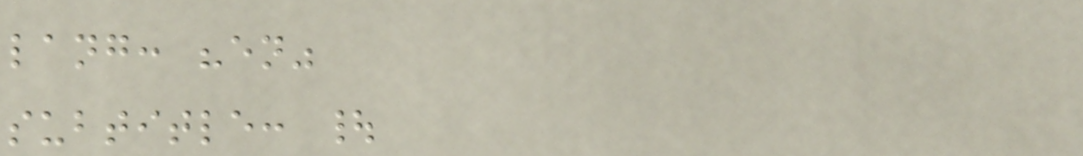lang: "en"
subtitle: |
